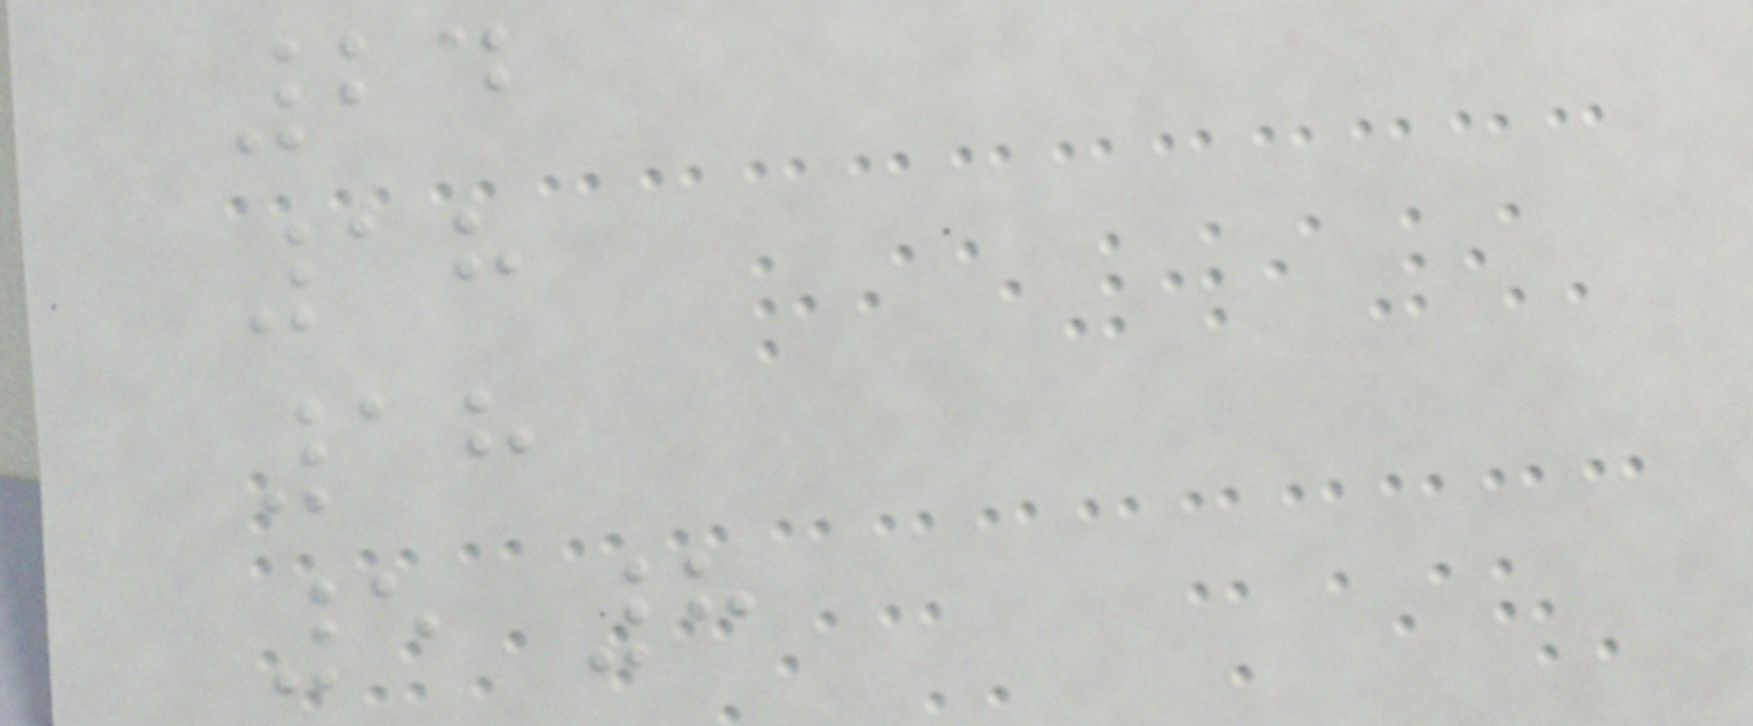24
18
18
5 8
